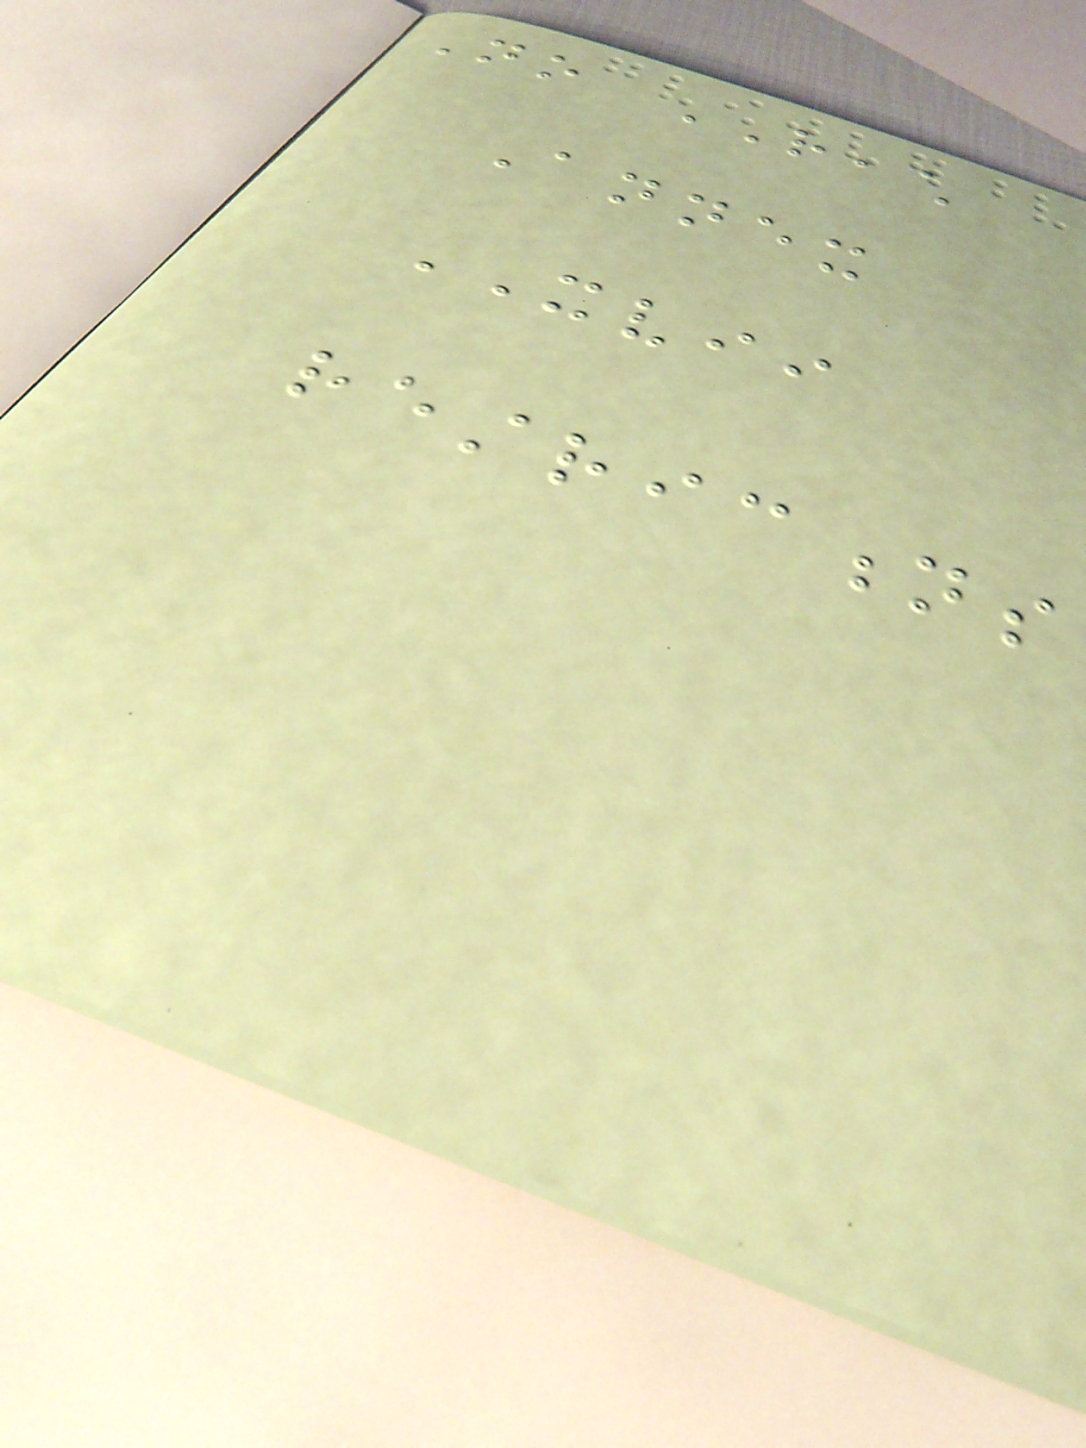No REACH
Annex
XVII
restrictions
